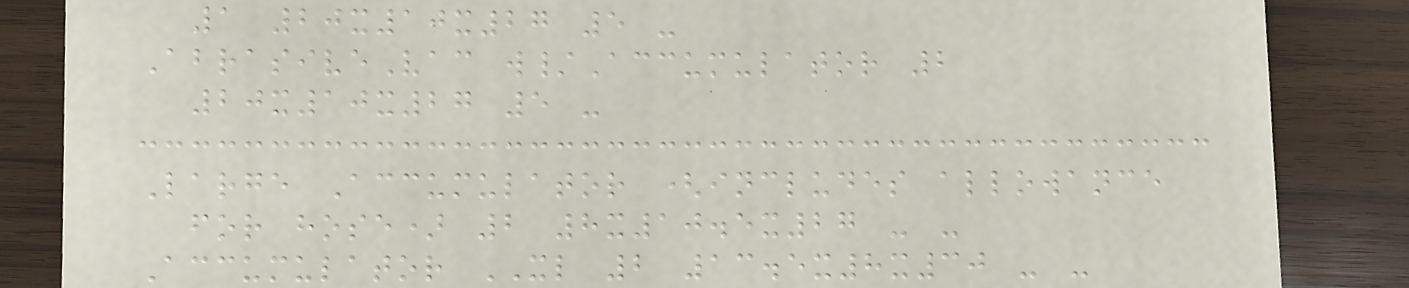1 20x10x27 5 -
AbrasiveVac w/Accumulator 2
20x10x27 5 -
Large Accumulator (includes allowance
for hose) 2 8x10.5x27 - -
Accumulator XL 2 13.5x8x30 - -
